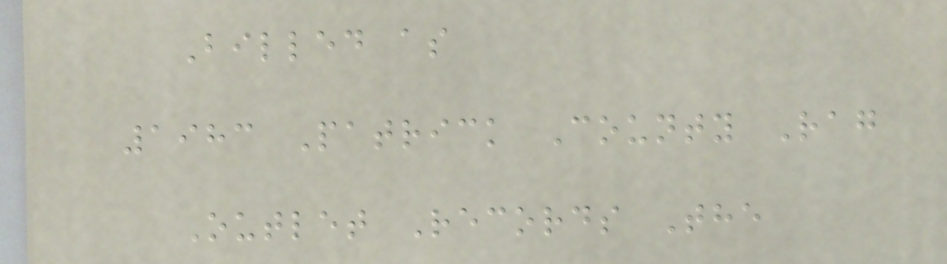Billed as
1983 Patrick County Rag
Outlet Records The
